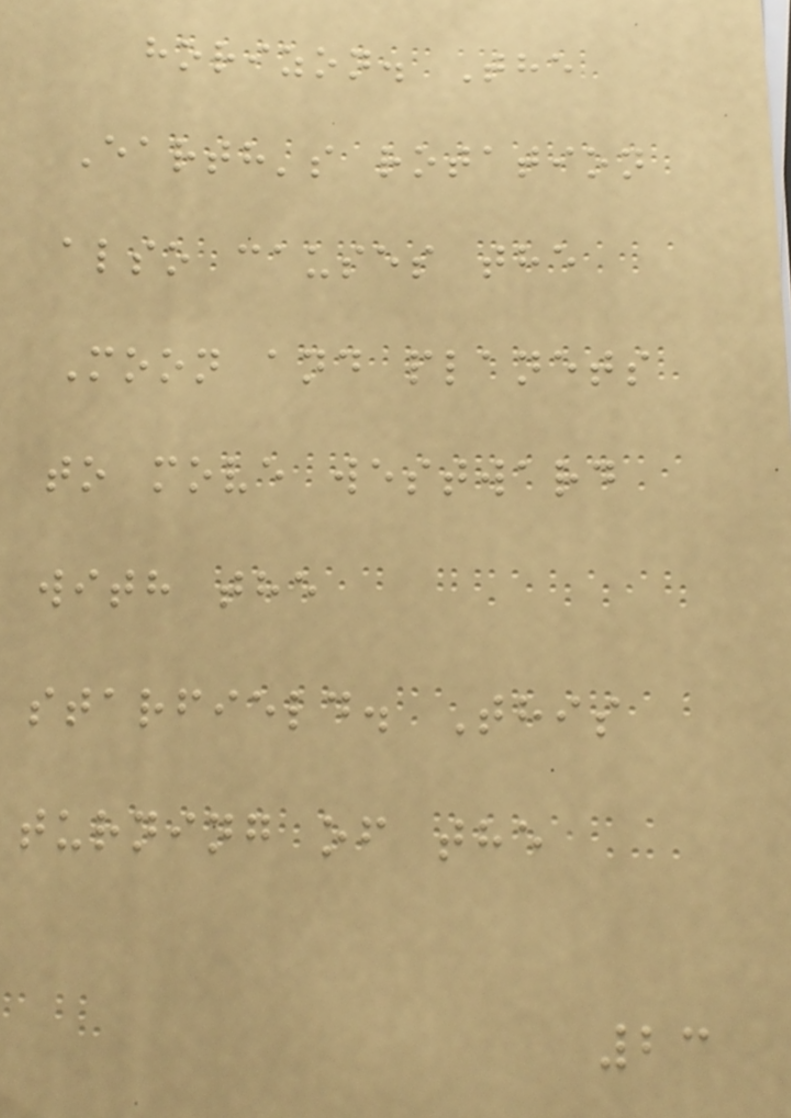horizon. The
Earth's rotation
also causes the
Moon and planets
to move westward
with the
starfield. This
turning of the
23
